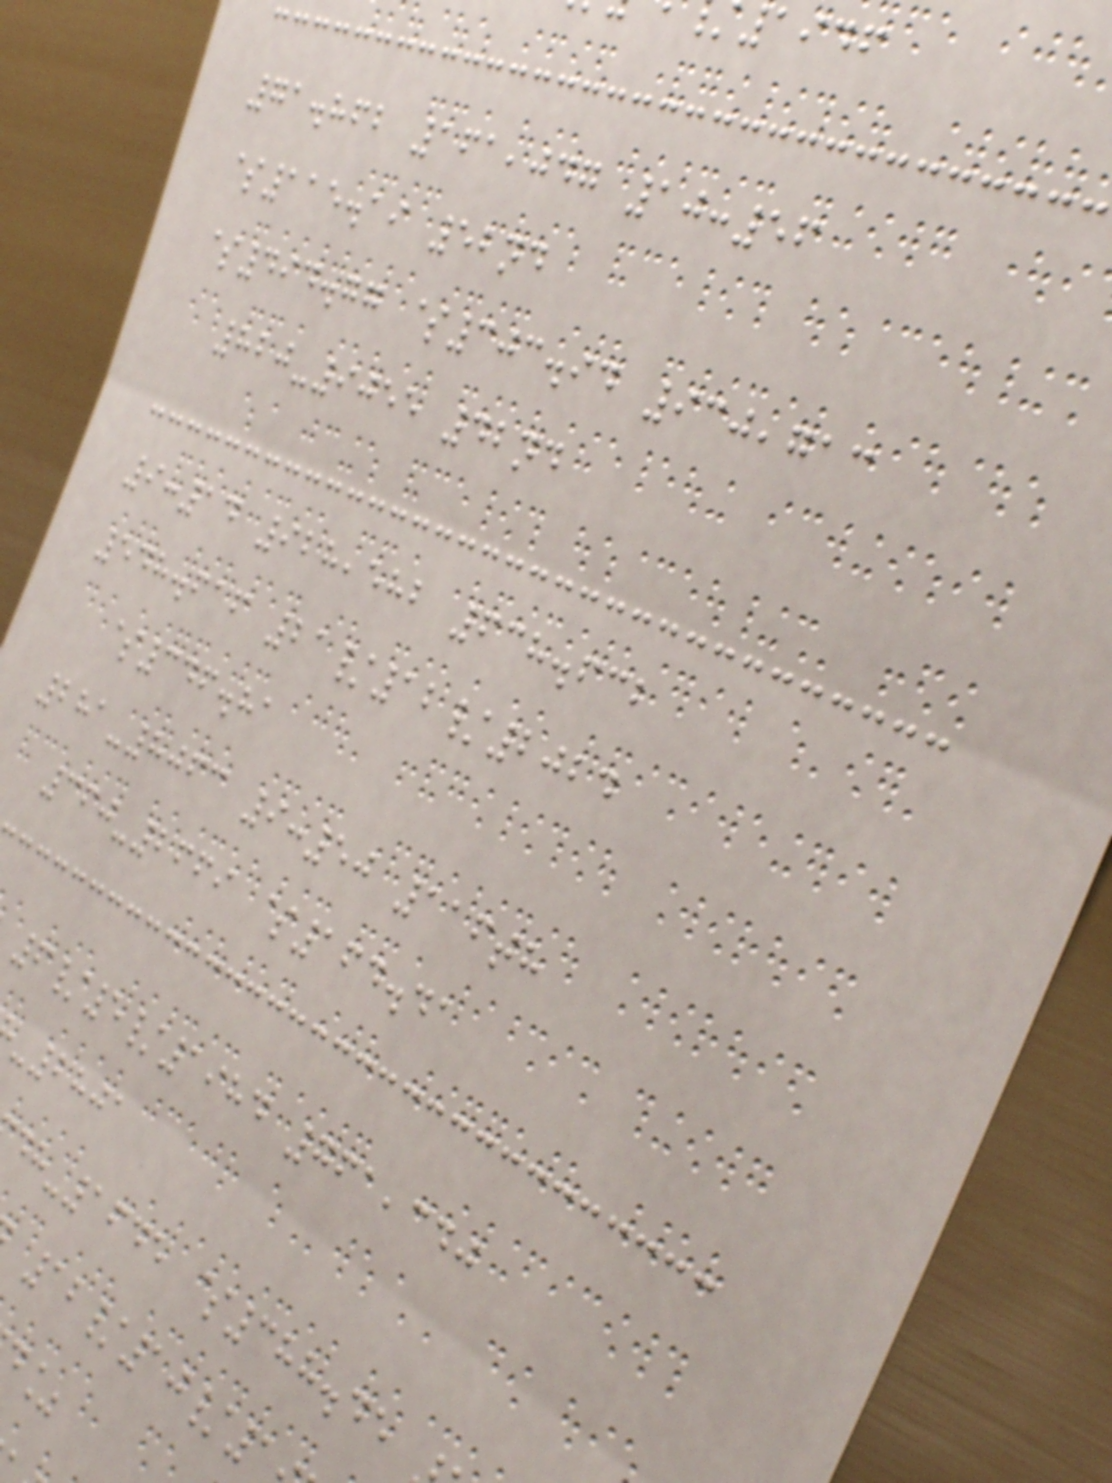71.862 161,047 10:56
$115.19 52nd
$494.77 $303.94 930,713
820-9055 42nd
9:14 928,582 638.632
548.616 21/12/2024
$346.81
281-8063 9:50 116th
360-2669 $164.41
6/5/1984 761,340
-2801
-1645 $388.45
12/10/1
